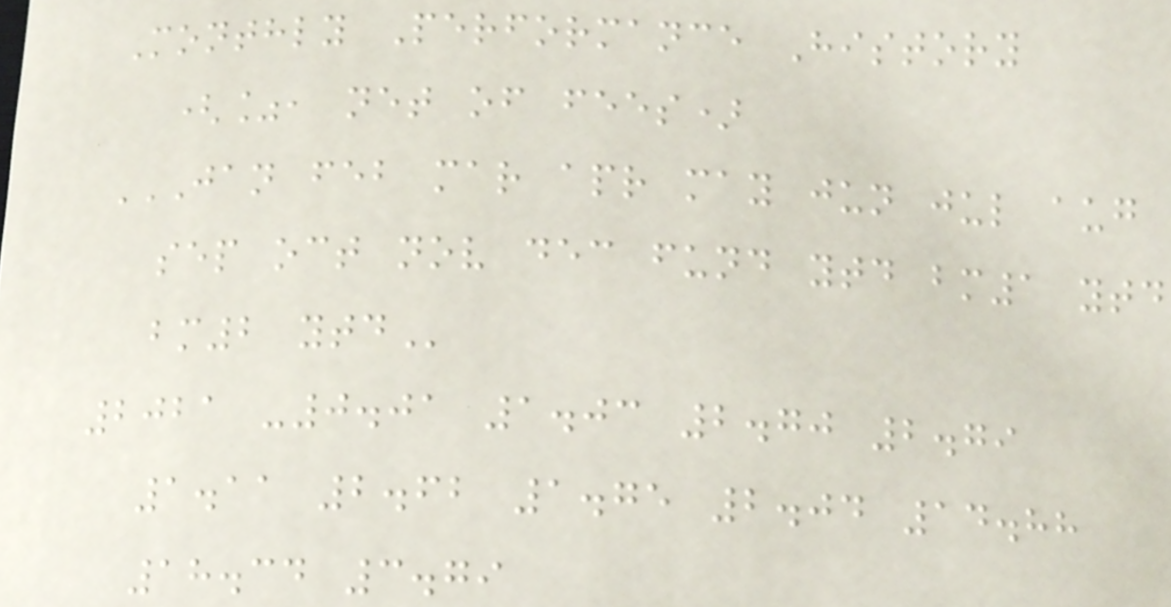Monthly Performance History
(%, net of fees)
JAN FEB MAR APR MAY JUN JUL AUG
SEP OCT NOV DEC FUND YTD BM1 YTD
BM2 YTD
2021 -0.01 1.03 2.70 2.79
1.11 2.62 1.75 2.04 14.88
18.34 3.79
